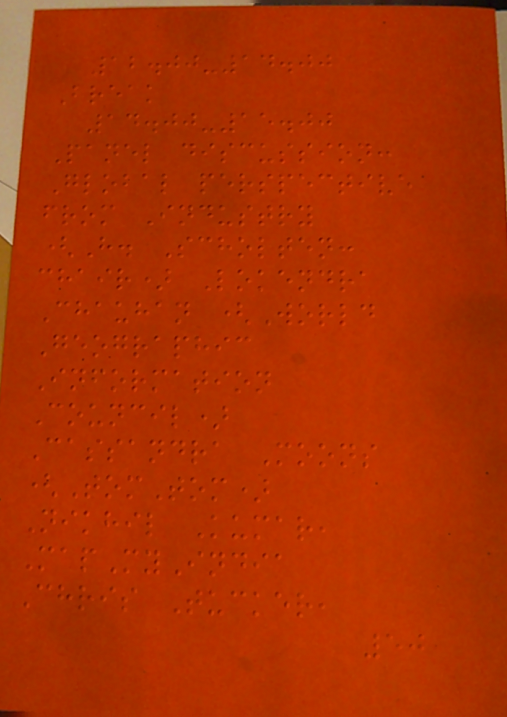12.00-14.00
Break
14.00-15.00
Panel discussion:
Global perspective
from Industry
(H. Scholten:
chair) Lokendra
Chauhan (World
Geographic
Information
Council)
Cassandra Moons
(TomTom)
Nikhil Kumar,
MapMyIndia
Chris Tucker,
50
